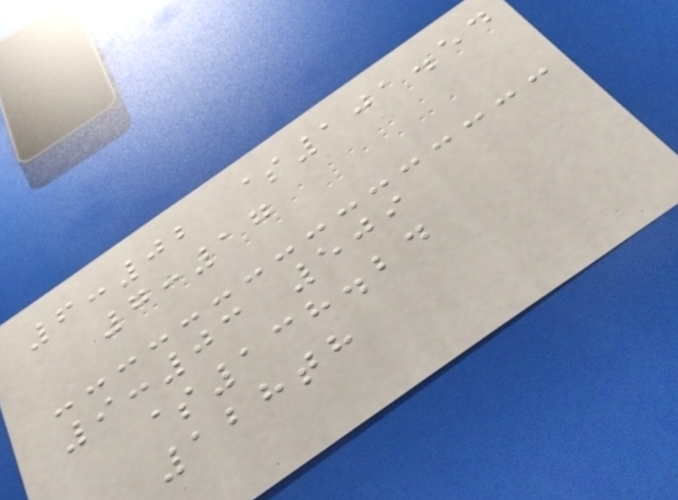6:02 $101.54
7:17
9:03 509
$138.24
128th
